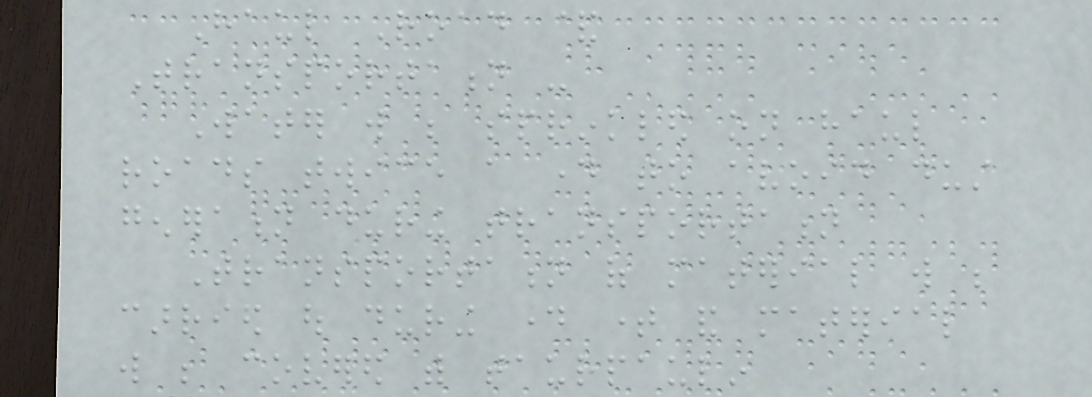Haul Road &
Transportation -
Water will be sprinkled on haul
roads twice a day to avoid dust
generation during transportation
Transportation of material will be
carried out during day time and material
will be covered with taurpaulin
